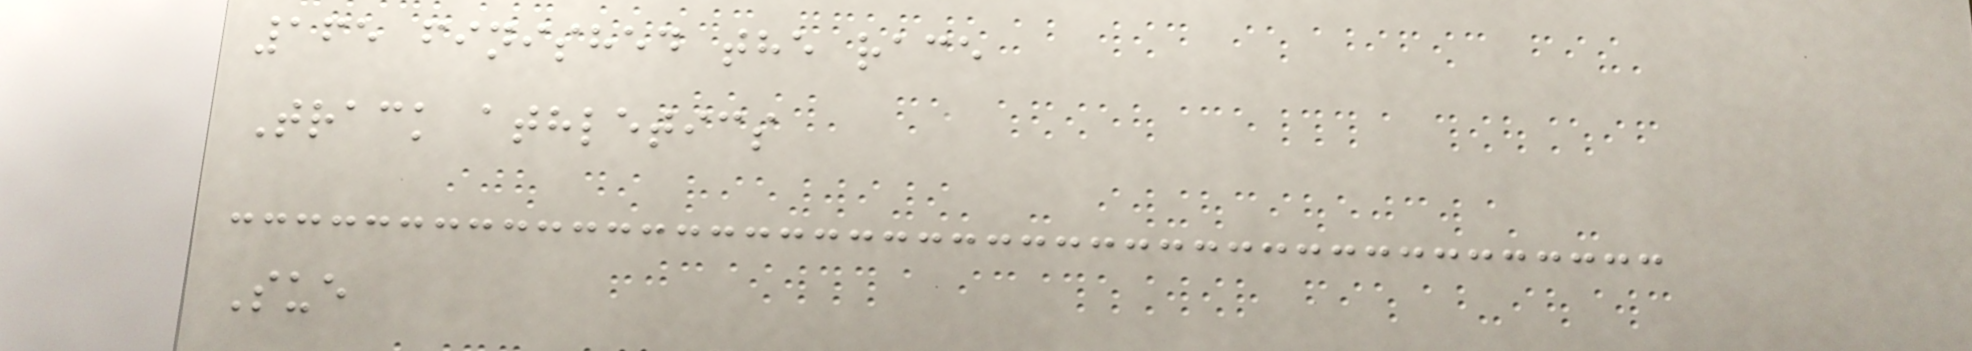165 finished the race
Track athletics
Sue
